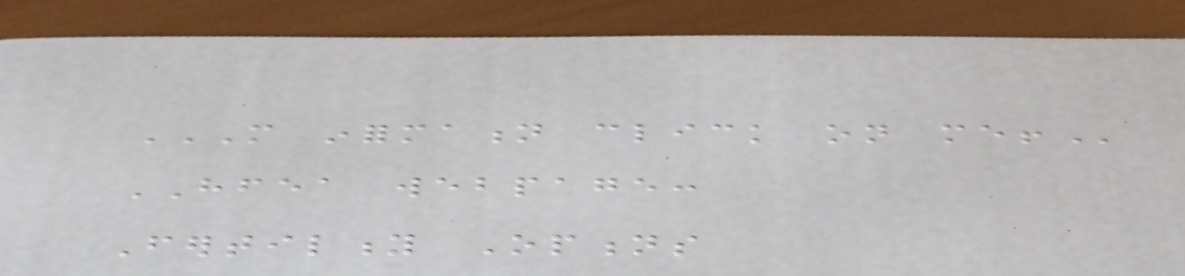MORE INFORMATION CLICK ON ME!
HFEA webpage:
Fertility Options
